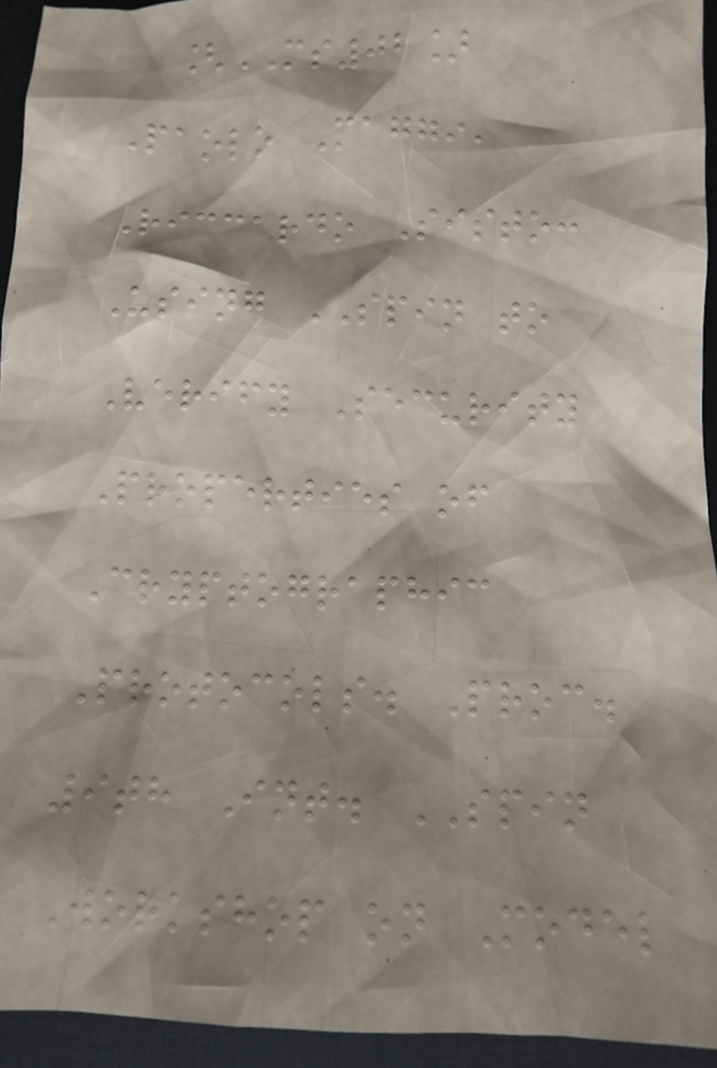[MS02]
Paolo Maggi,
Riccardo Sisto:
Using SPIN to
Verify Security
Properties of
Cryptographic
Protocols. Proc.
9th Int. SPIN
Workshop on Model
